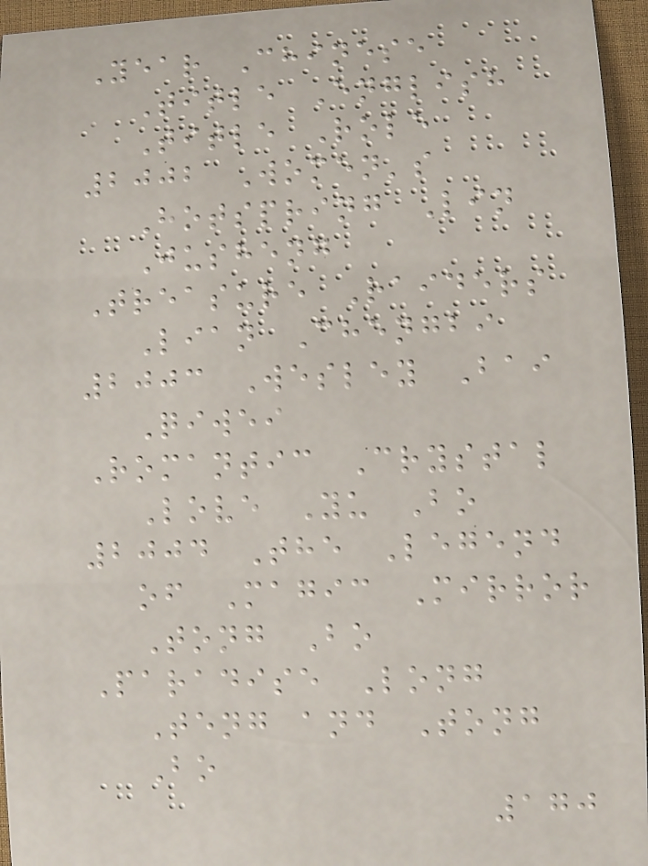Year Chinese
Title English
Title Role
2002 Women's
Hotspring Lin
Jusheng
Treasure Raiders
Lian Chengbi
2003 Wesley Bai
Qiwei
Romantic Crystal
Love Yu Bo
2004 The Legend
of Magic Mirror
Tong Bo
Paradise Long
Teng and Tong
Bo
170
